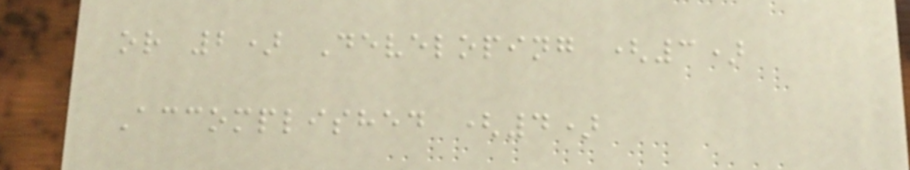or 2) Developing (3)
Accomplished (4)
